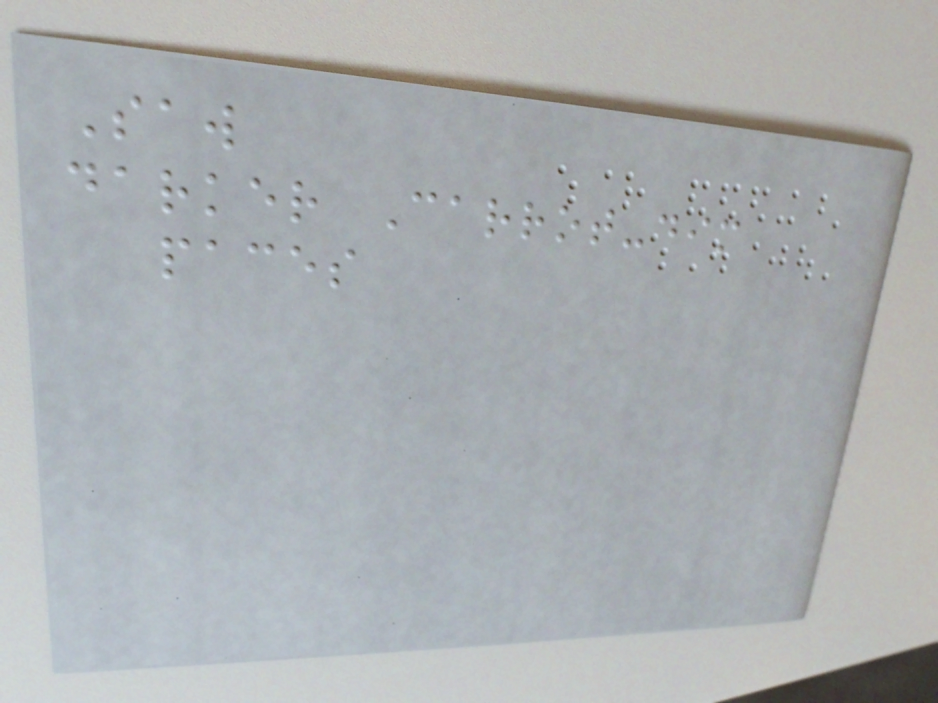Saw
darker Carrot-dim
paces
